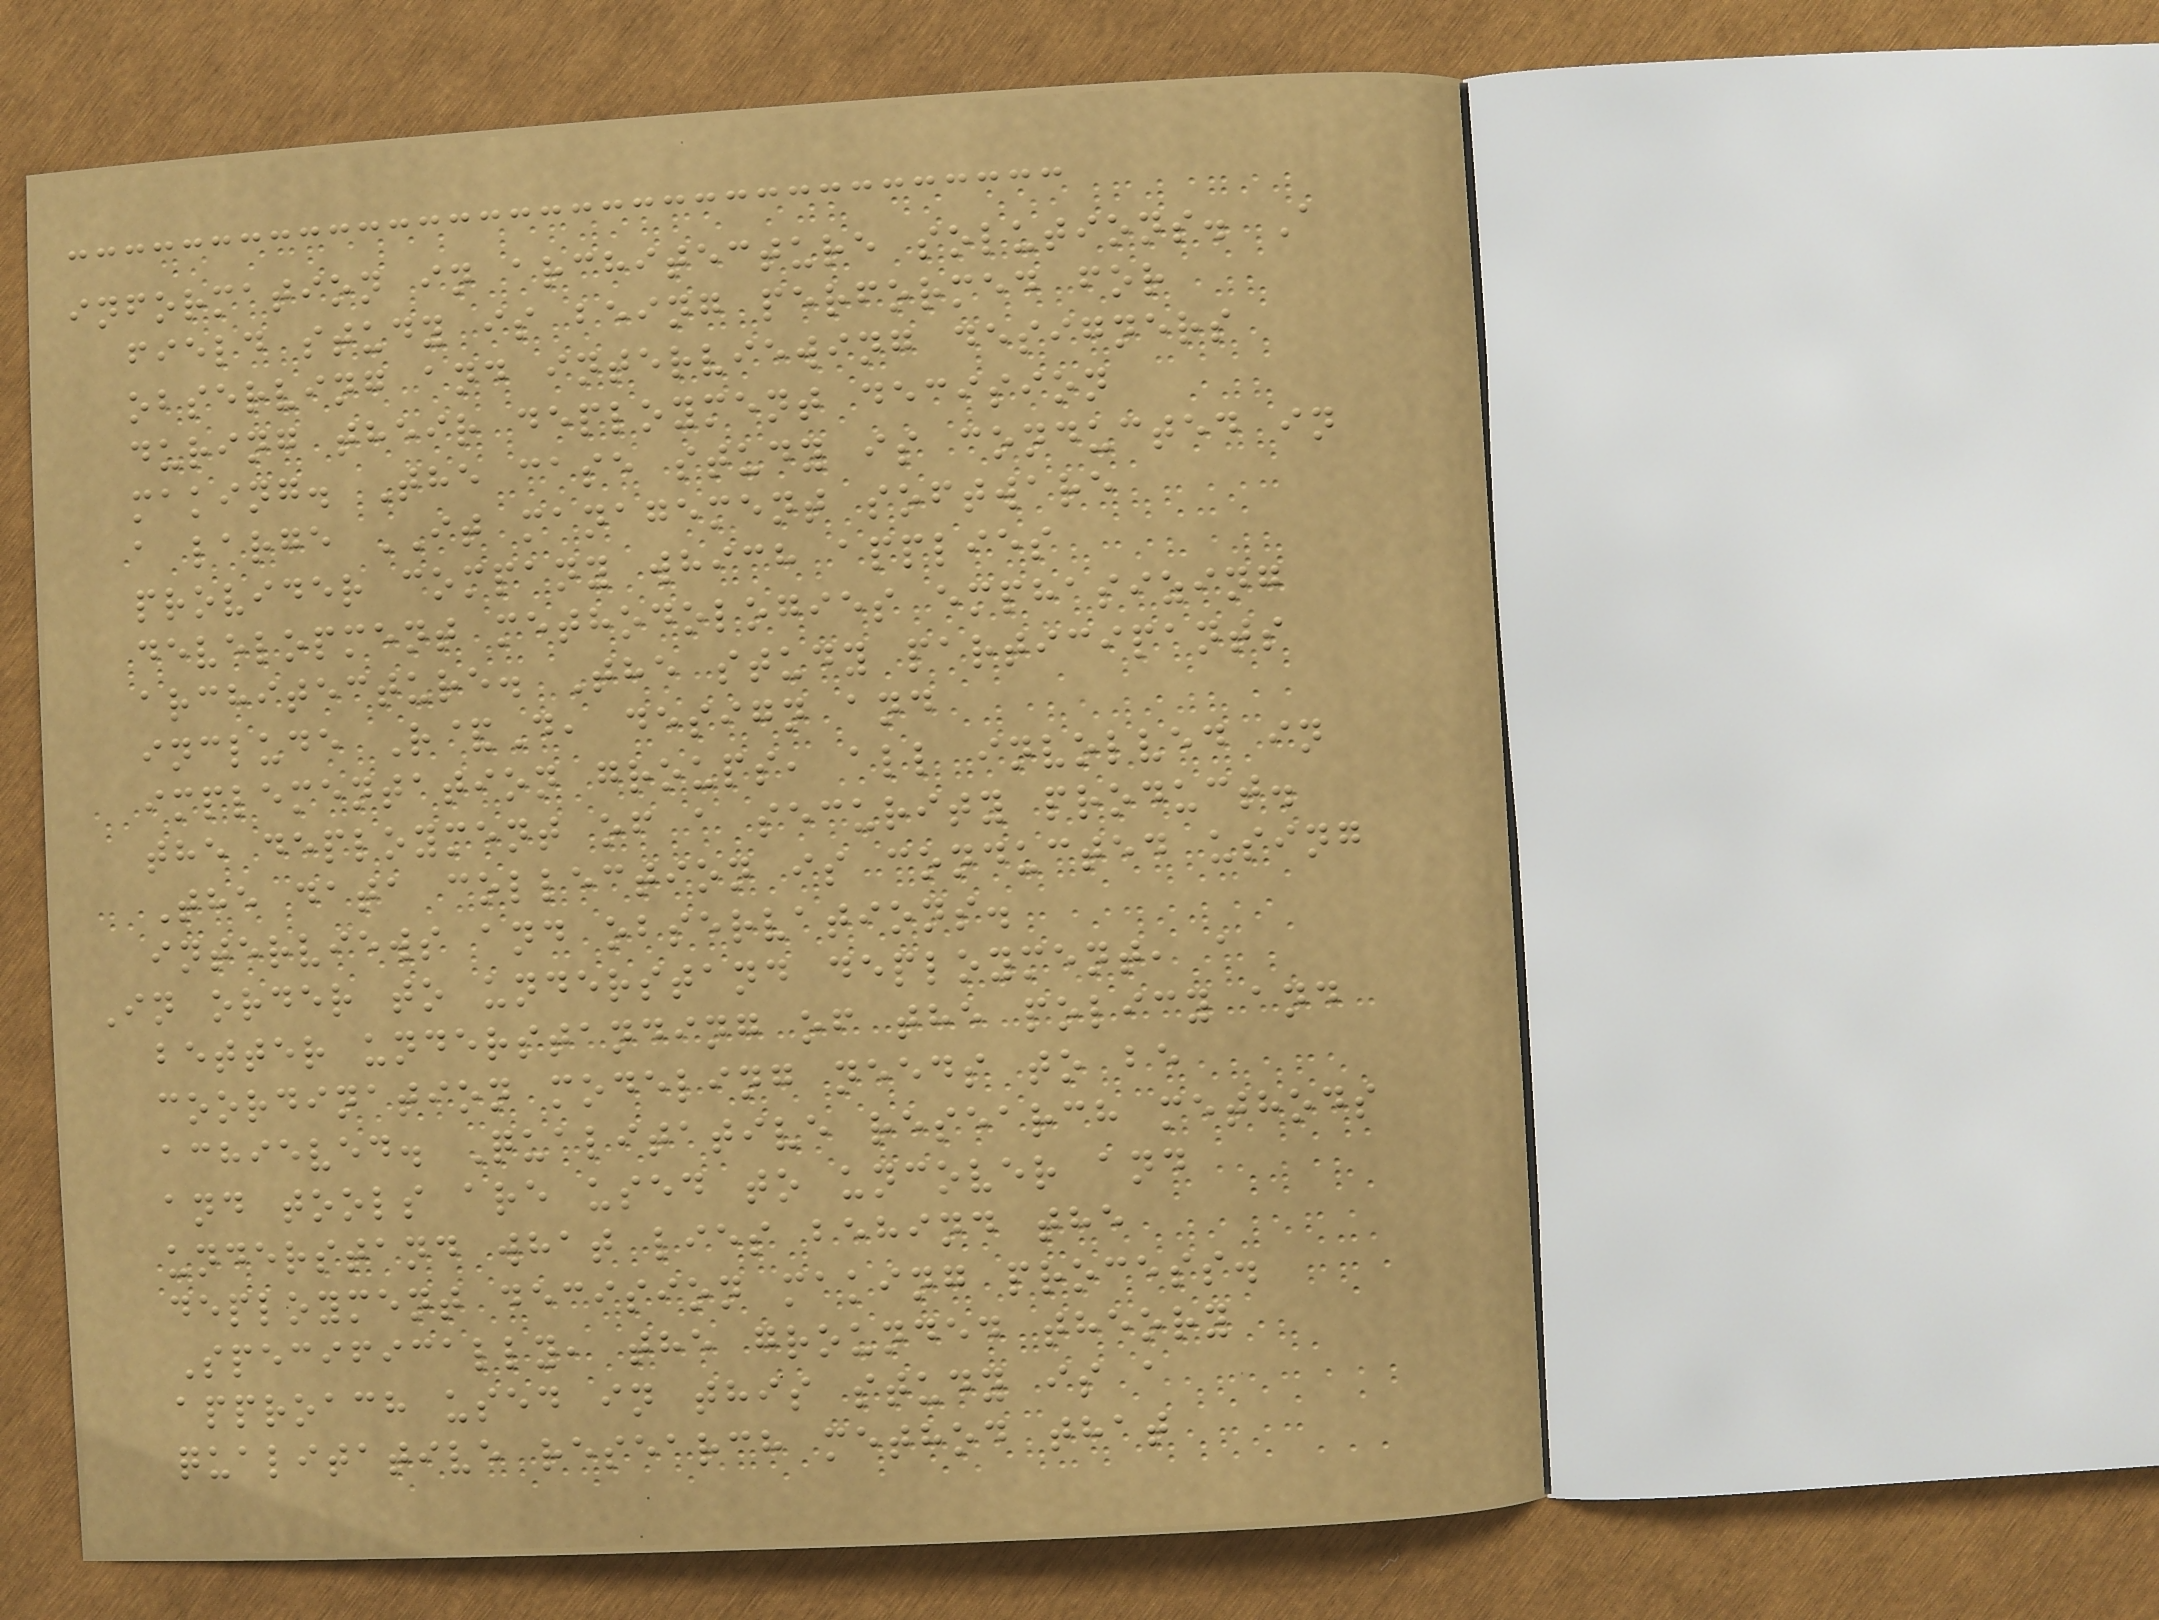information in architecture solutions. A
field study is being performed for
observing and interviewing designers
during their deployment decision
making. The case study is conducted in
a large IT management software
provider company which applies
development methodologies emphasizing
architecture. The study participants
include R&D, design and
implementation groups, all involved in
the deployment of a security product.
The data collection is conducted using
interviews and observations.
In order to understand deployment, a
better understanding of the policy and
coordination modeling needs to be
achieved. Qualitative research methods
and tools are used to uncover and
understand what lies behind the
deployment decision making process.
Specifically, the grounded theory
approach used in this study is a
qualitative research method that
